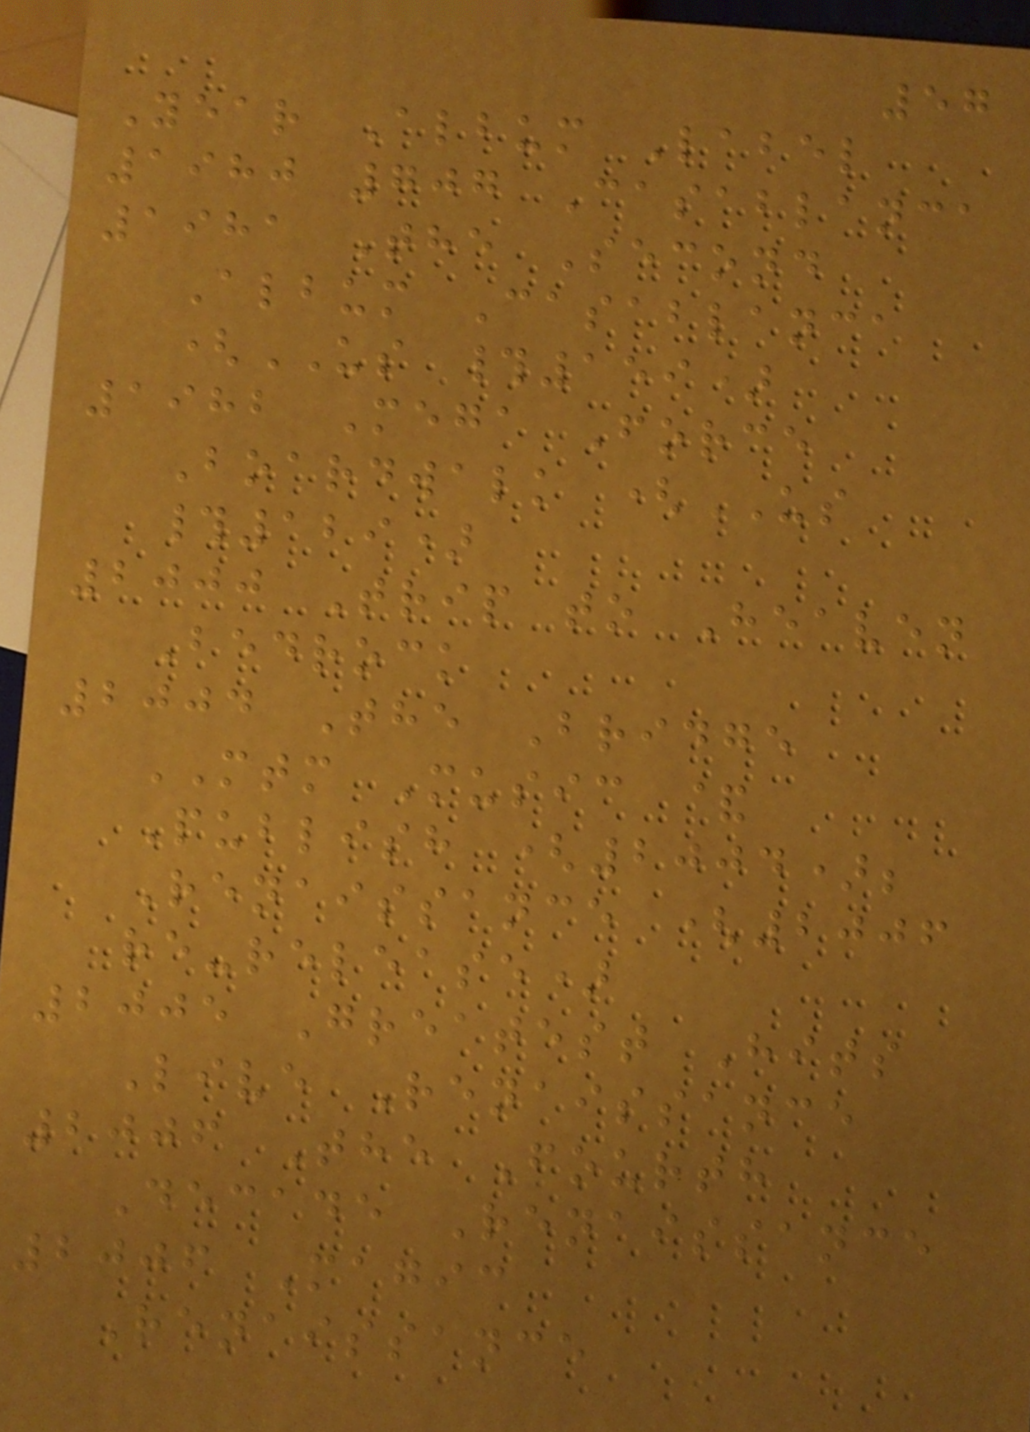57
Year Album Label
1980 707 Casablanca
1981 The Second
Album Casablanca
(US #159)
1982 Mega Force
Boardwalk (US
#129)
2000 Trip to Heaven
Bedrock
2004 The Bridge
MTM Music &
Publish (2004);
Renaissance (2006
re-release)
2005 Greatest Hits
Live Renaissance
2006 The Fourth
Decade Renaissance
2006 Magic
Renaissance
